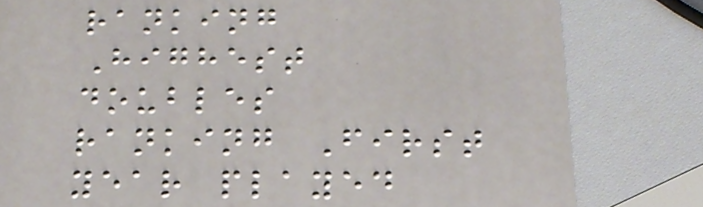ranking
Highest
doubles
ranking First
year played
